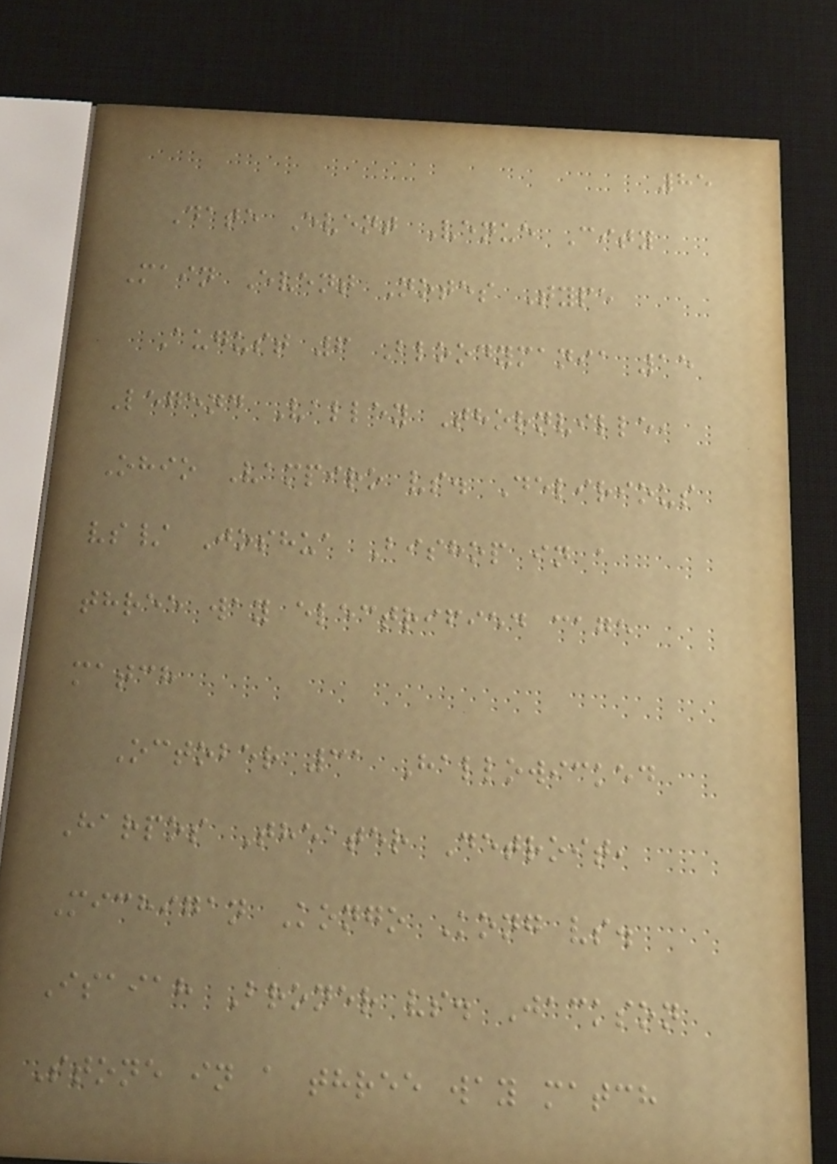85
Date Event Venue City
Main Event Notes Type
August 6 Bloodymania 15
Legend Valley Thornville,
Ohio Vampiro vs. Delirious
vs/ Joshua Bishop in a
three way electrified cage
match
October 31 Hallowicked
Harpos Theater Detroit,
Michigan Kongo Kong vs.
Isaiah Broner vs. Jackson
Stone in a three way match
